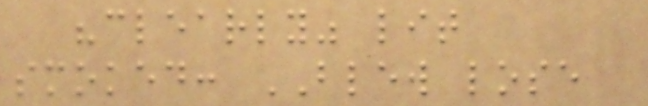"clearly" lit
smoked: BLEW lose
